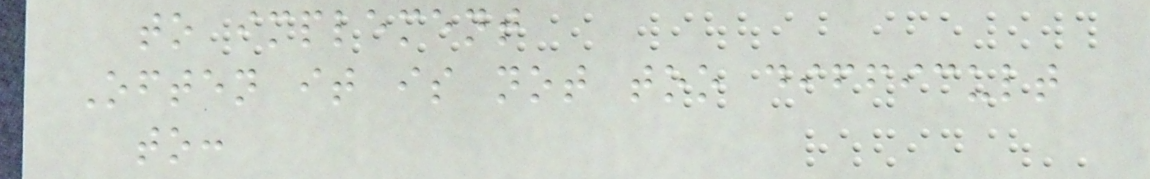to implement
Often it is not too difficult
to:
